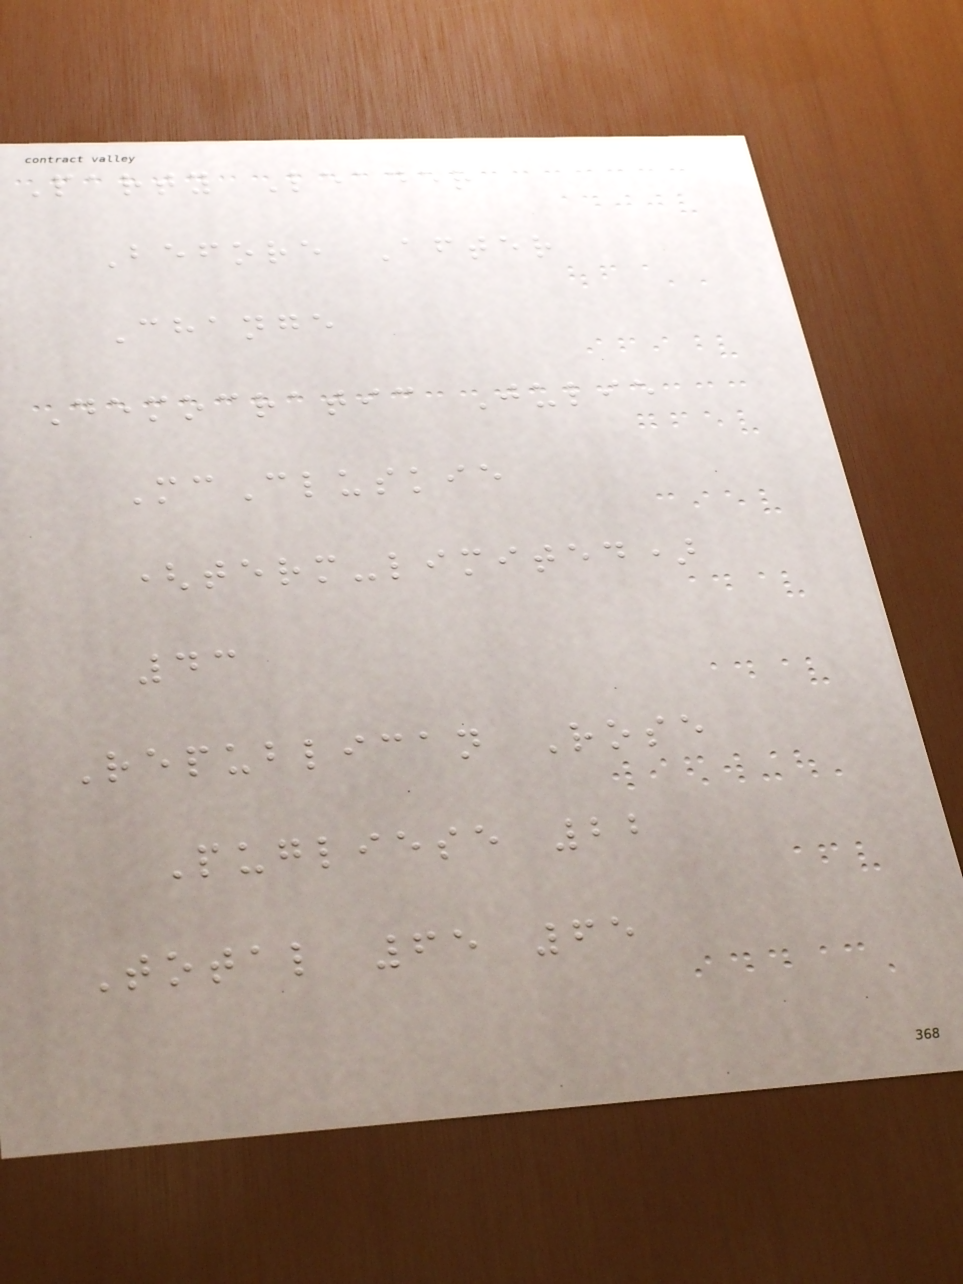Party Leader
Before After
Change
Democratic Julie
McCluskie
(term-limited)
43
Republican Rose
Pugliese 22
Total 65 65
